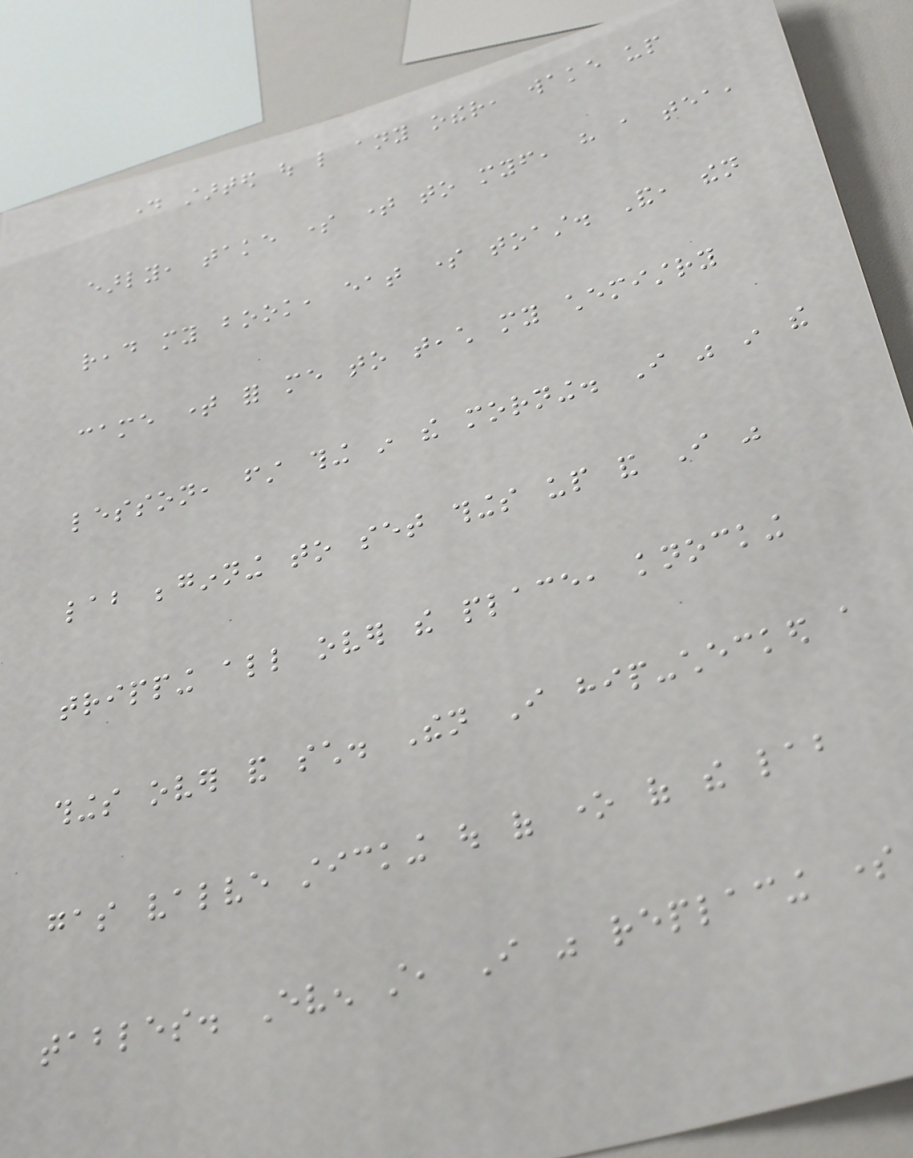day started out like any other, wake up
early, take some time to myself, have a tea,
read my book, eat some toast. And, then
came time for me to teach my chemistry
lesson, first thing in the morning. I was in the
lab beginning to set things up and I was
tripping all over the place, knocking
things over and such. Then I hip-checked a
gas valve sticking out of one of the lab
tables. Even still, I was replacing some
